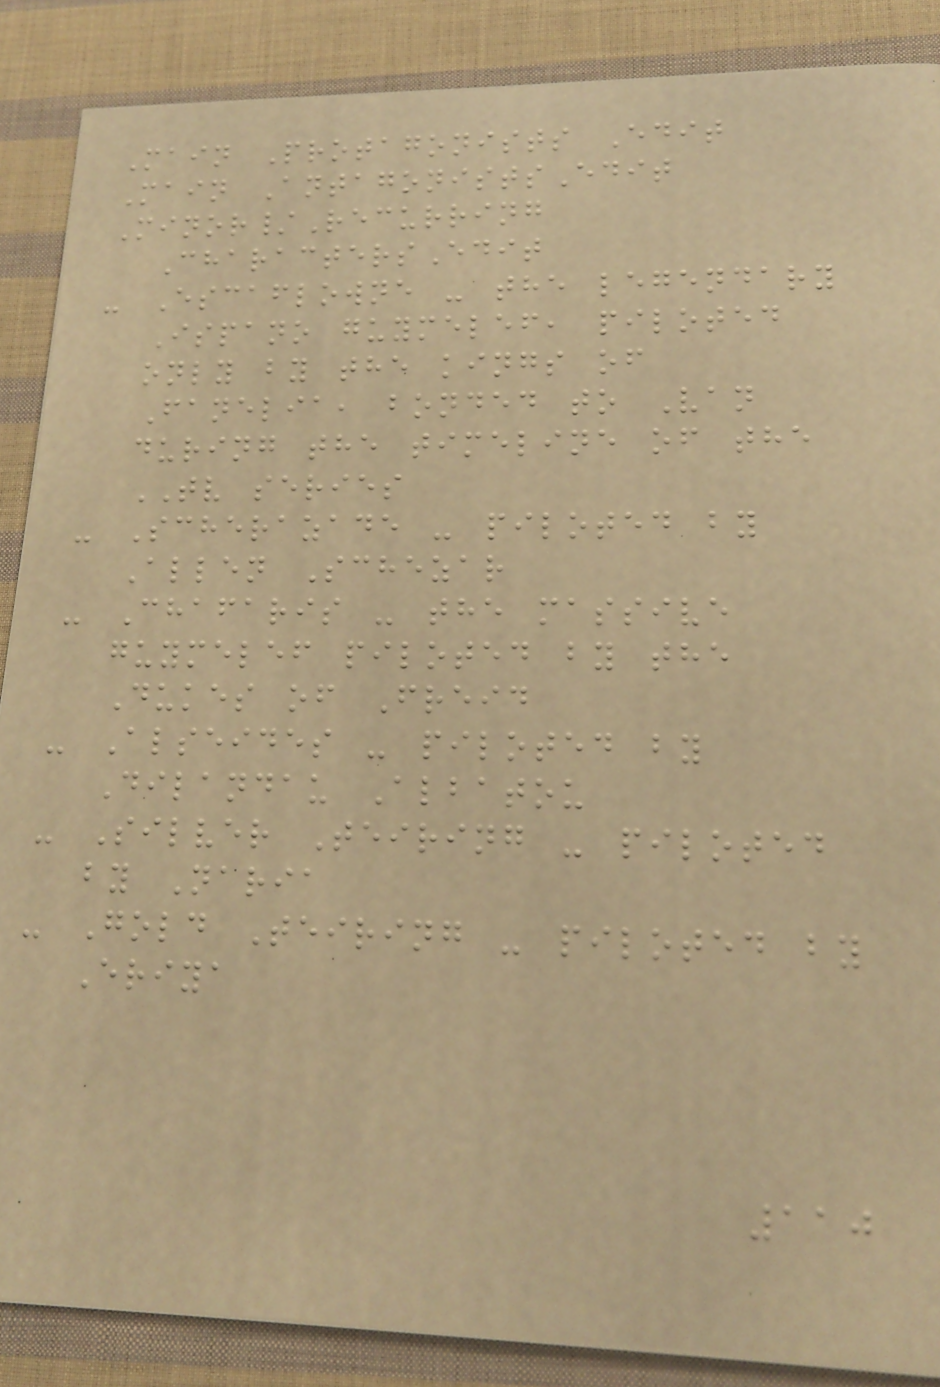Main Protagonists Edit
Main AntagonistsEdit
Minor/Recurring
CharactersEdit
- Escaflowne - the legendary
Ispano guymelef, piloted
only by the kings of
Fanelia, bonded to Van
during the timeline of the
TV series
- Scherazade - piloted by
Allen Schezar
- Chafaris - the massive
guymelef piloted by the
Dukes of Freid
- Alseides - piloted by
Dilandau Albatou
- Silver Teiring - piloted
by Naria
- Gold Teiring - piloted by
Eriya
110
